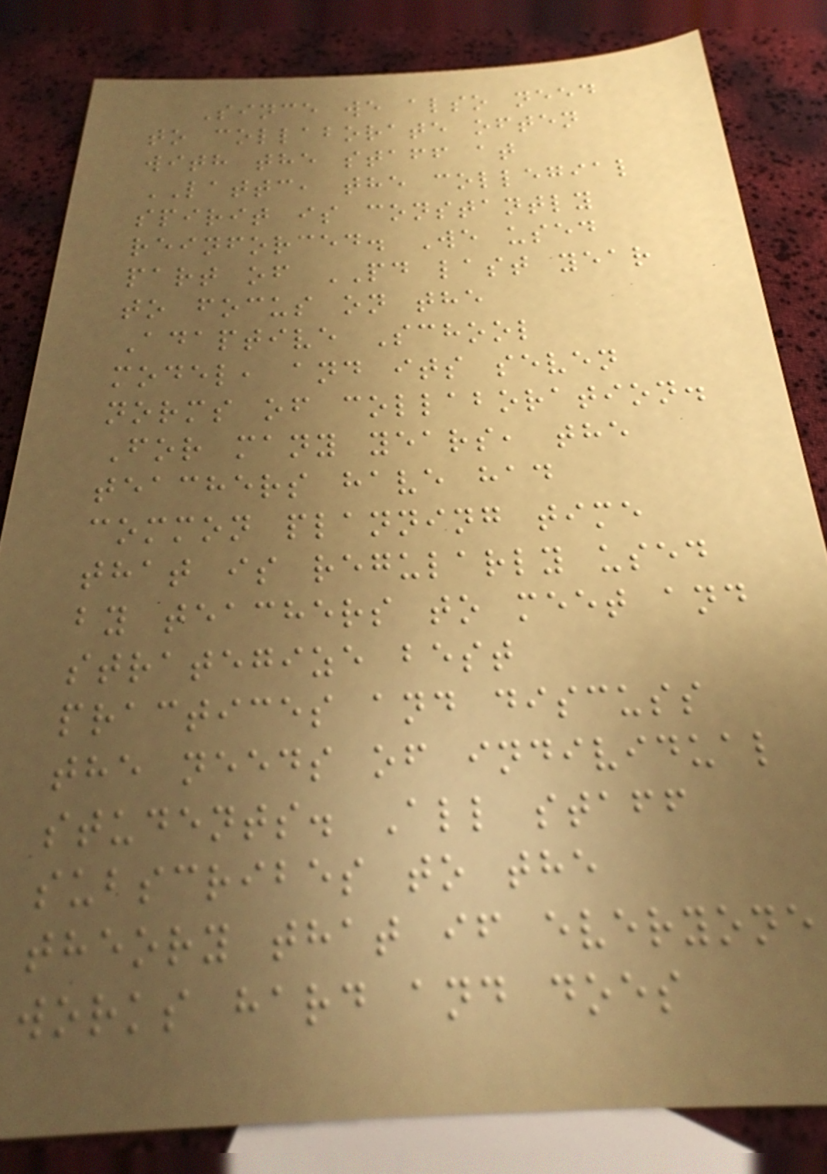Since we also need
to collaborate often
with the staff at
LATTC, the collegial
spirit is constantly
reinforced. We used
part of PD last year
to focus on the
Adaptive School
model, and its seven
norms of collaboration.
For many years, the
teachers have had
common planning time
that is regularly used
by teachers to meet and
strategize best
practices and discuss
the needs of individual
students. All staff
subscribes to the
theory that if everyone
works hard and does
